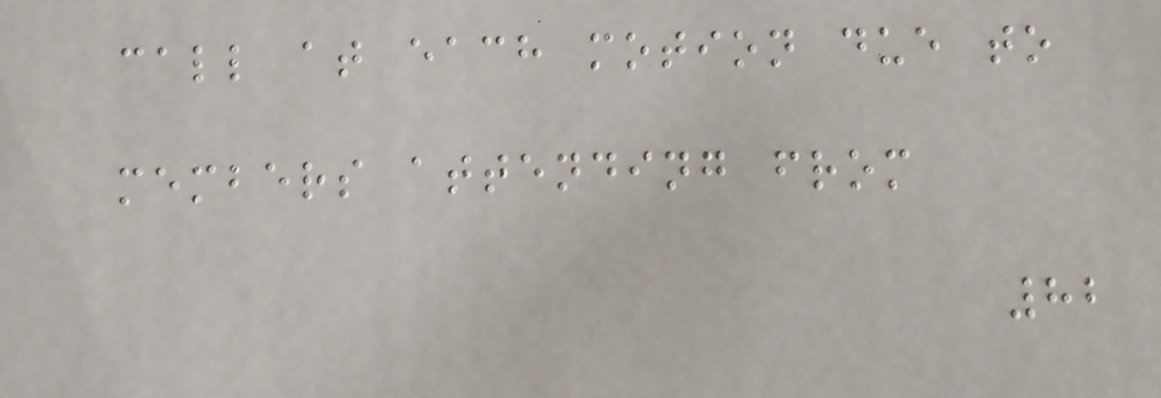call at each motion due to
members attending from
82
